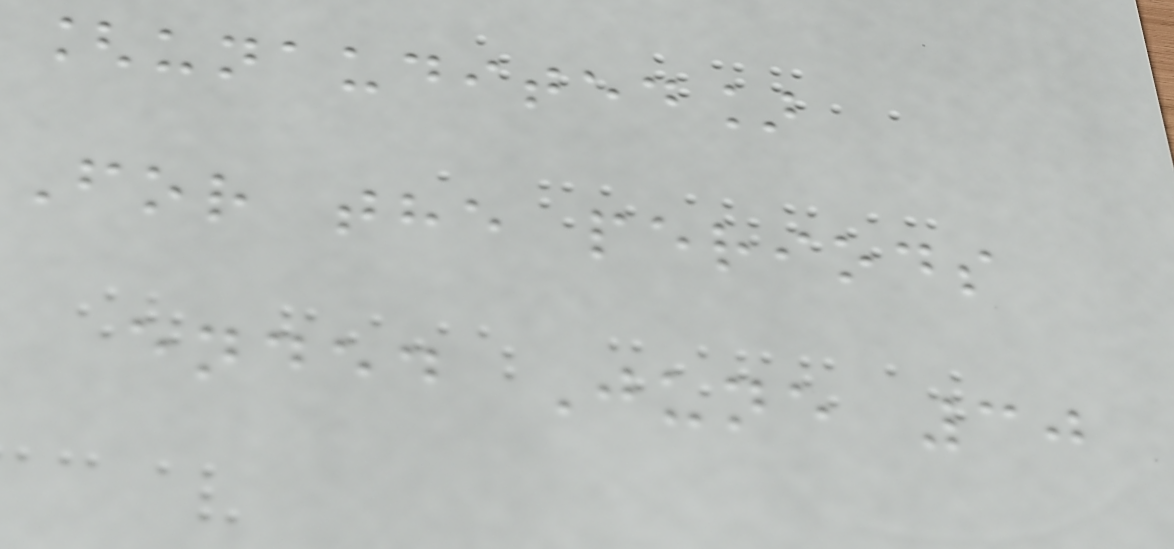[unaudited]
For the periods
ended June 30
